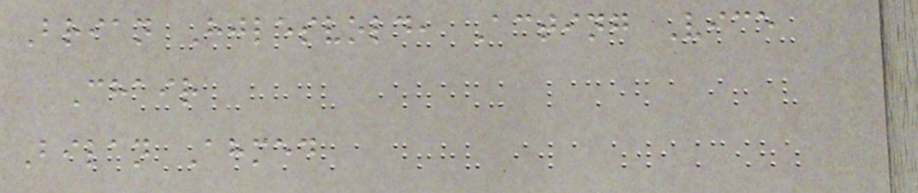Brian Hjlesvold, Acting Vice
Chair
Bilan Ahmed
